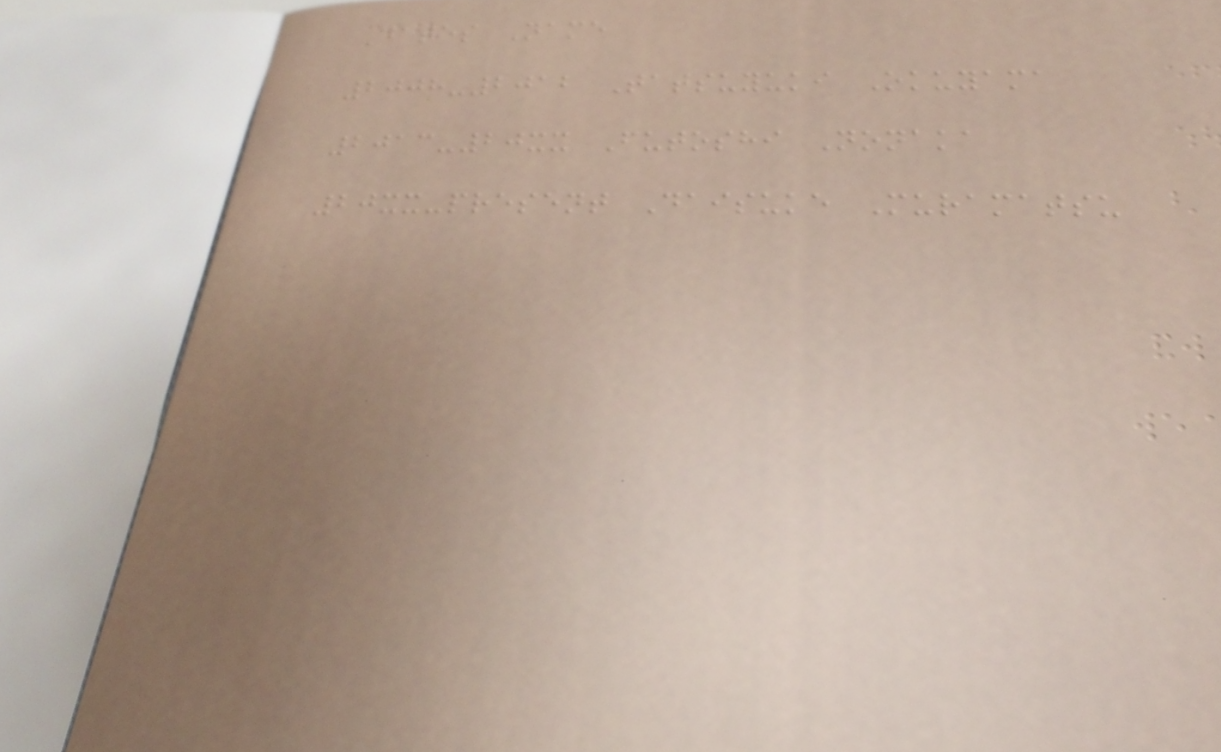Dates Name
2008-2012 Tatsuyuki Okuyama
2013-20xx Futoshi Nonaka
20xx-present Daisuke Muramatsu
